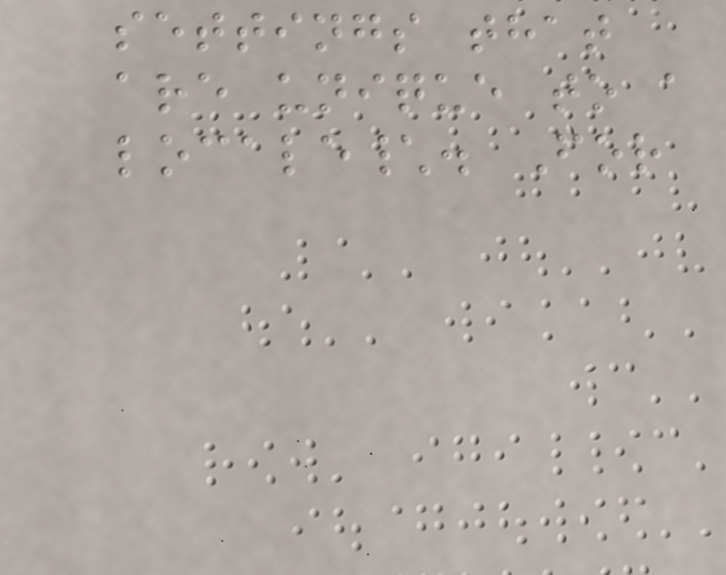settings that
are unique to a
locale\. For
